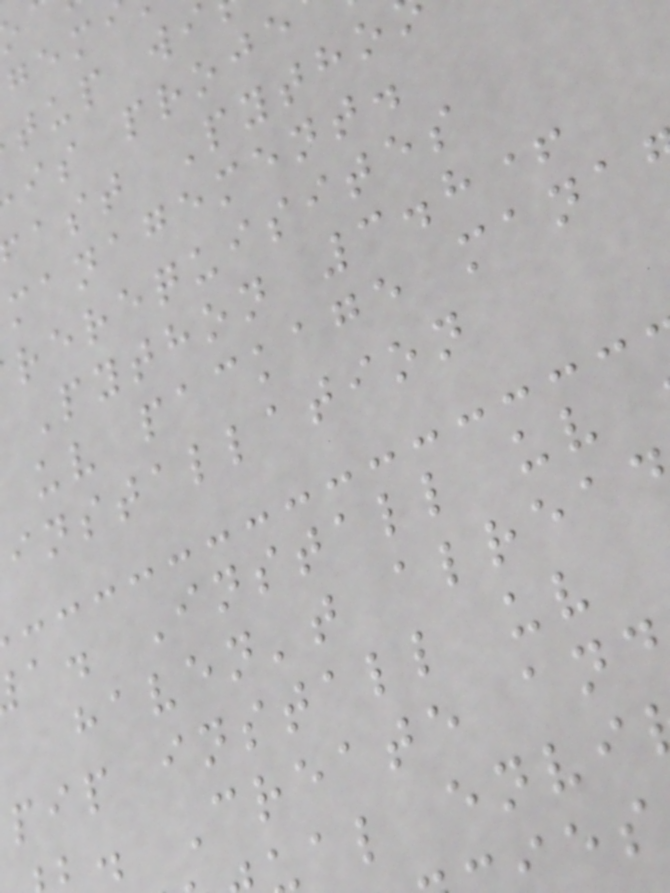tup wi
is proje
ast Pytho
management.
rerequisites
Python 3.8+
uv package mana
installation
a. Install uv
haven't alrea
pip install uv
. Create and
al envi
